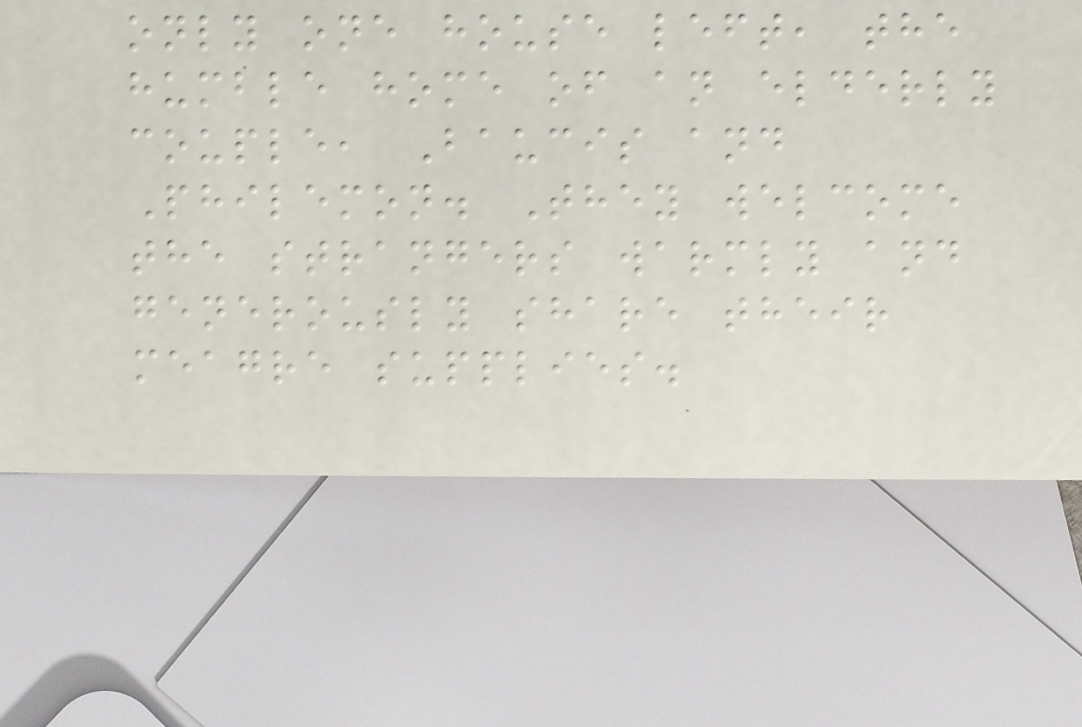only one house left, the
humble home of an elderly
couple, Baucis and
Philemon. They welcome
the strangers warmly and
generously share their
meagre supplies.
